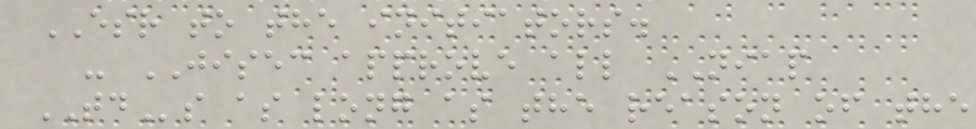ESR to the initiators.
- JISEC approve all NIAP
TDs as long as the reason of the
